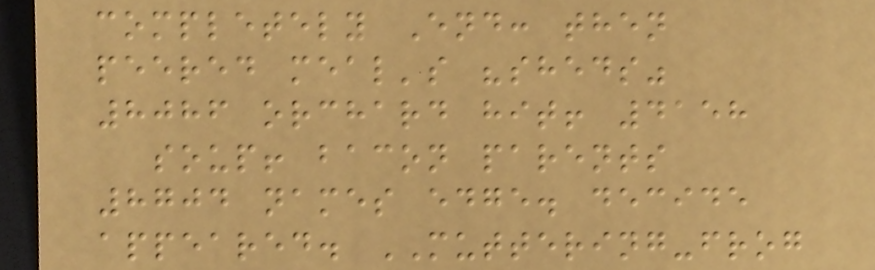completely End: then
peered meal's "sheds"
8086 orchard hit! 4158
soup! bacon parents
8704 names edge. decide
appeared. MUTTERING-frog
